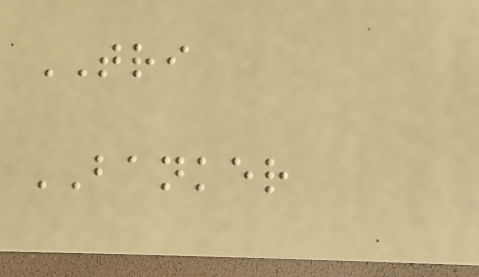TRI
BANKER
